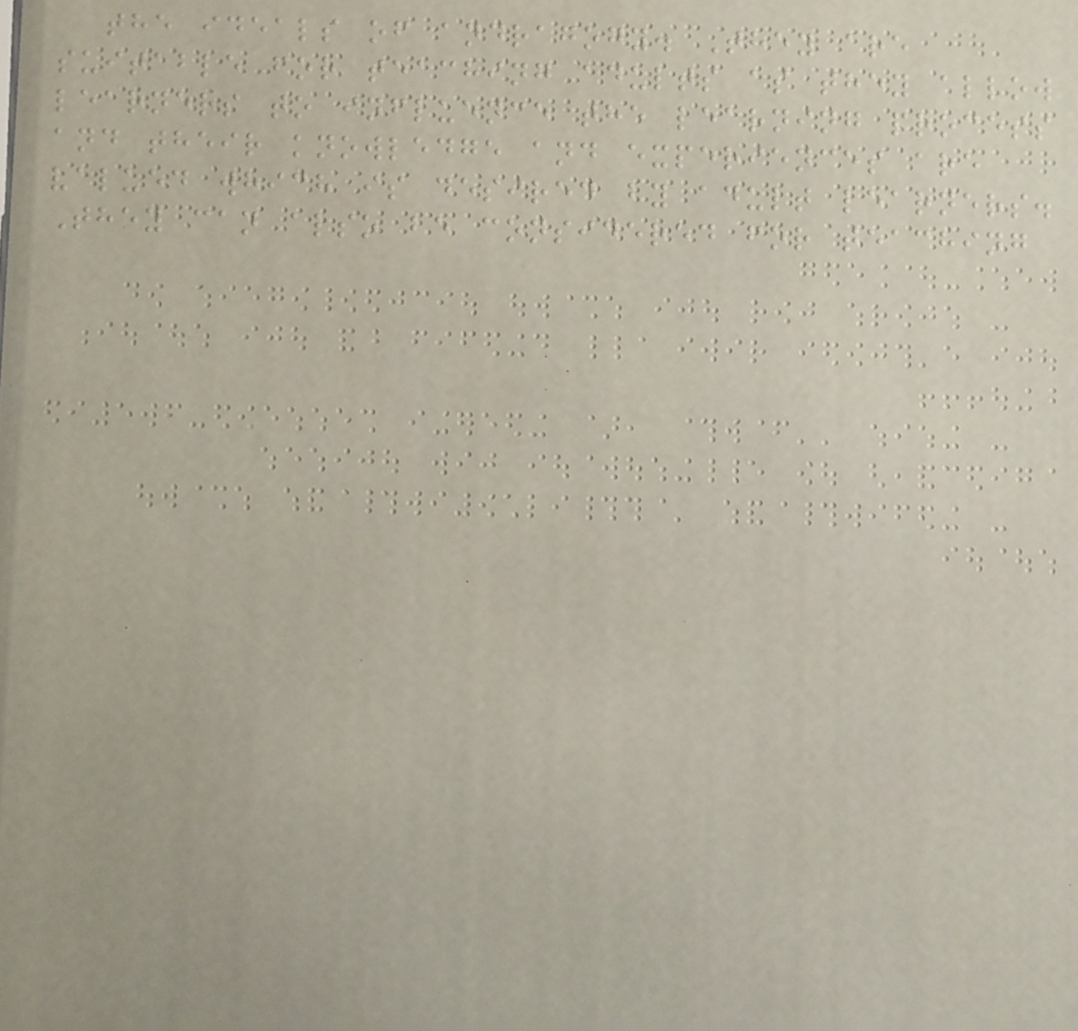the ideals of andragogy. They are
suitable for teaching adults as they allow
learners to influence the learning process
and their knowledge and experiences are
valued which is desired by adult learners.
They can also be considered for teaching
